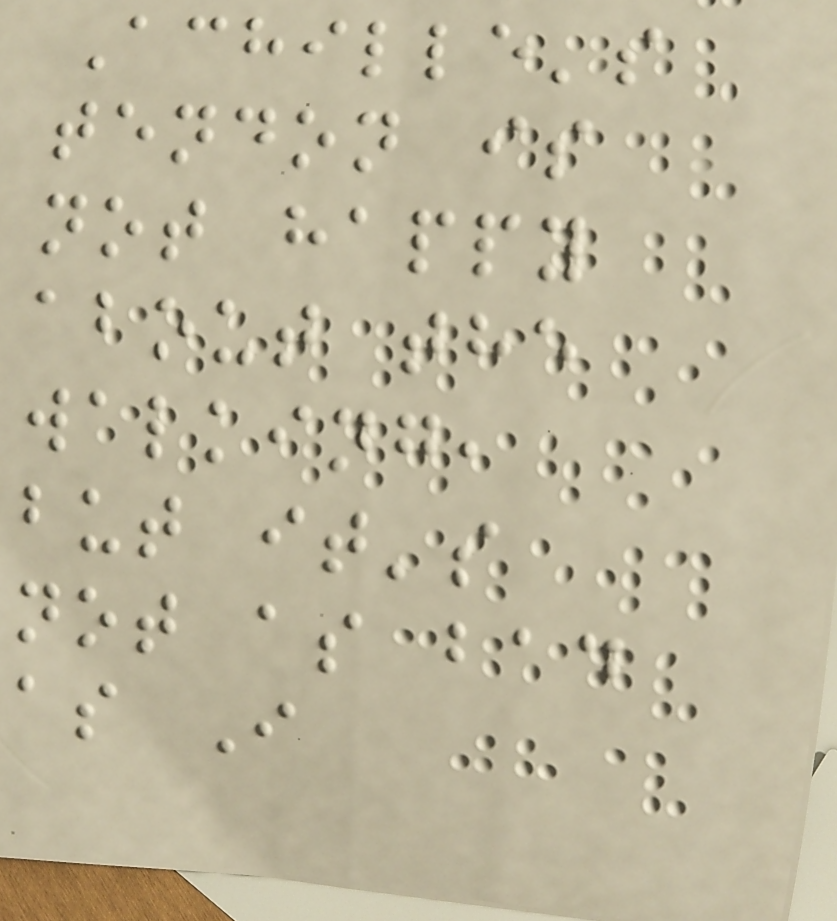Achille's
tendon is
not happy
about the
walking,
but it's
not as bad
as I
